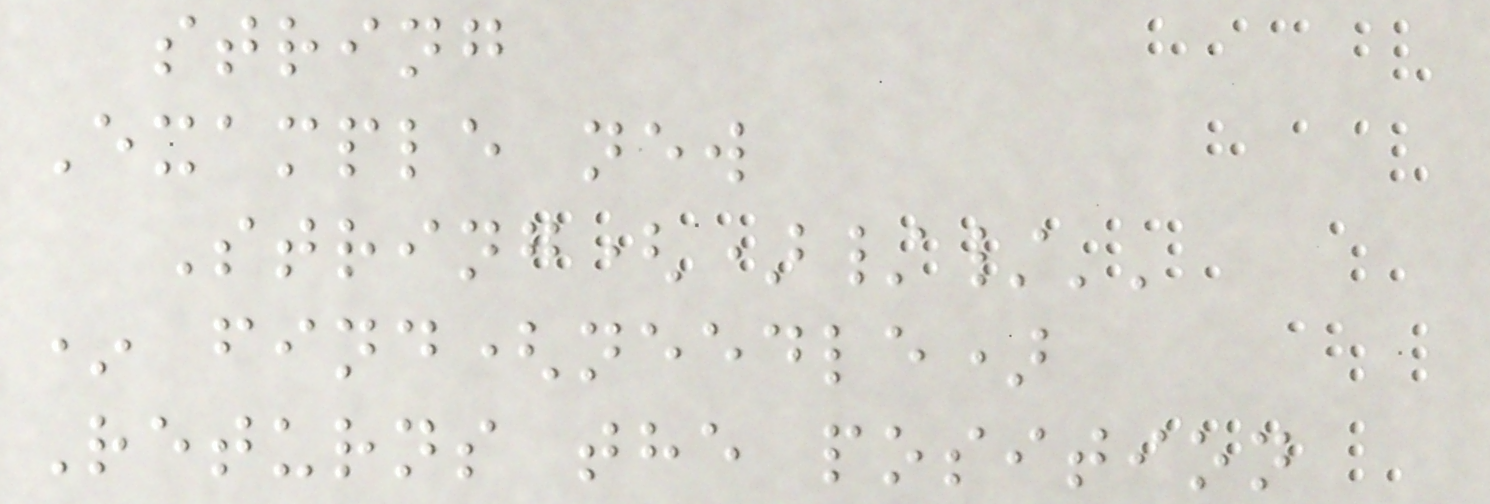string
Example new
String()//''
* find(needle)
Returns the position
